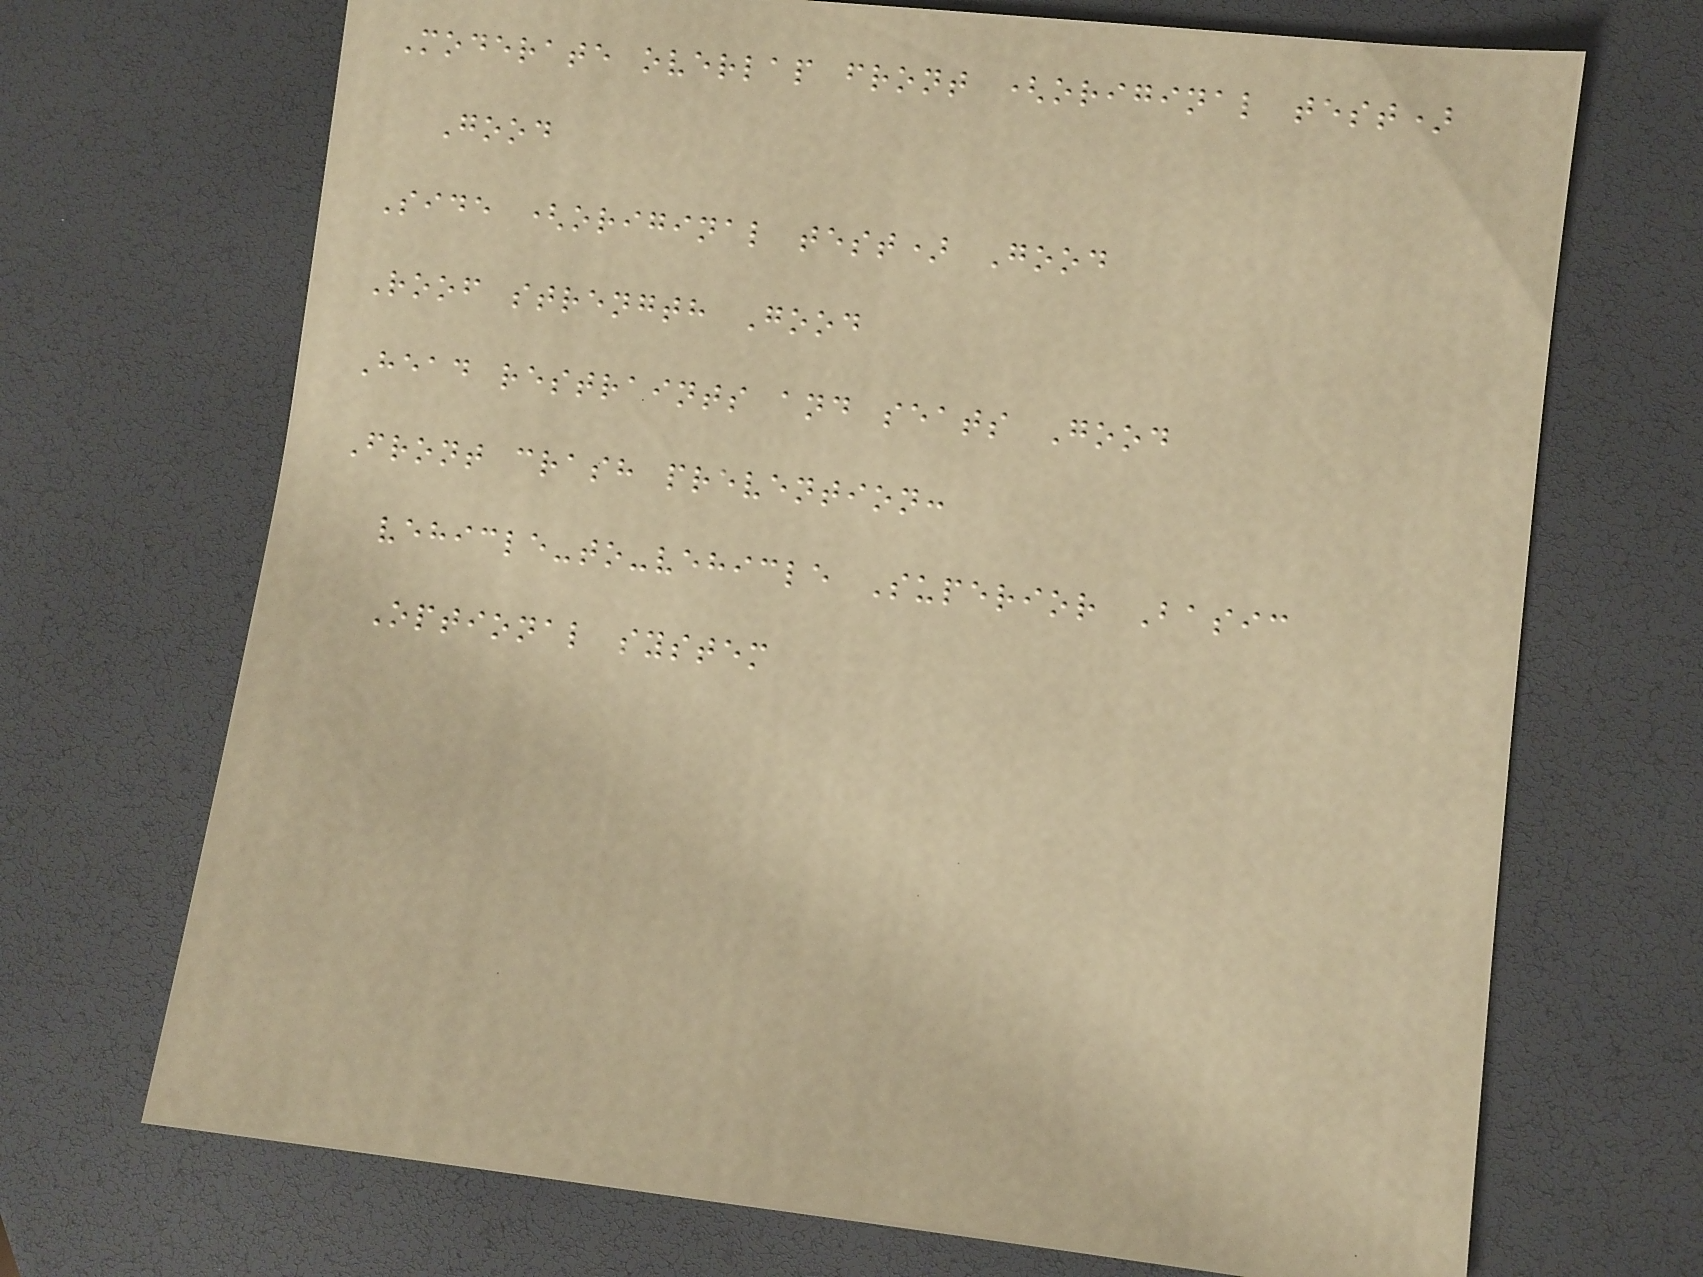Moderate overlap front (original test)
Good
Side (original test) Good
Roof strength Good
Head restraints and seats Good
Front crash prevention:
vehicle-to-vehicle Superior Basic
Optional system
